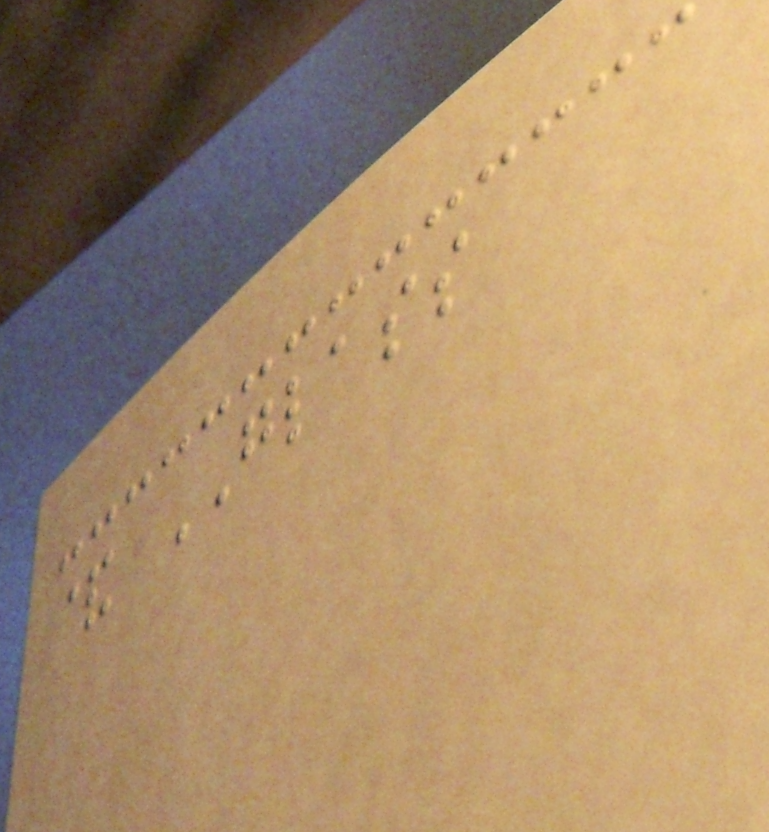& GLASS
